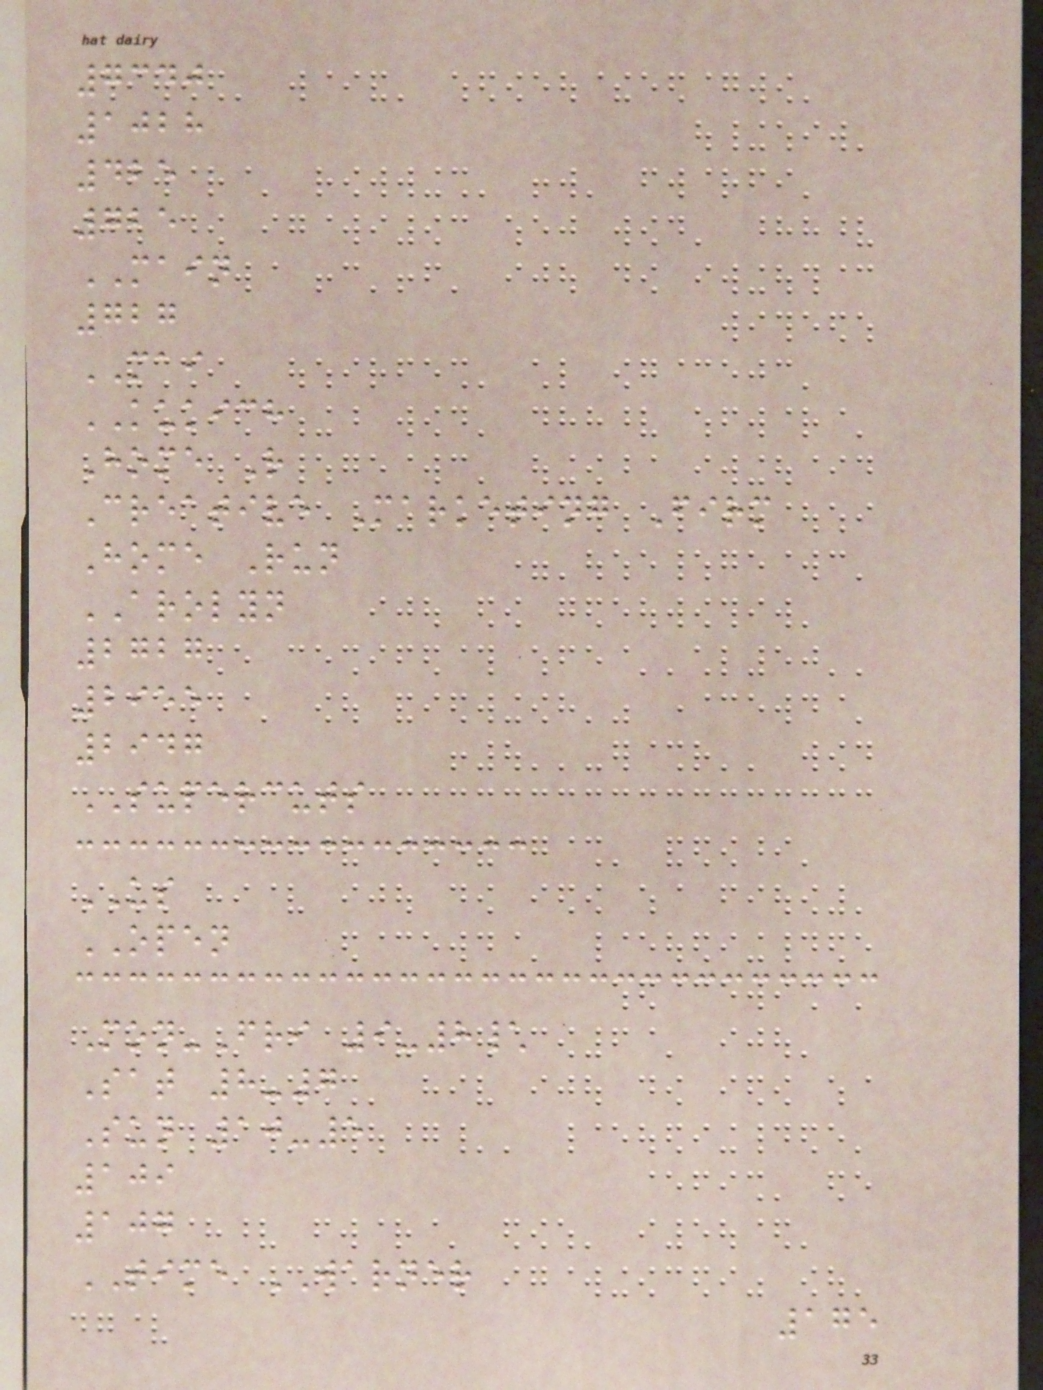7340
1028
425
725
MAIN
727
MAI
KUKICH
Home R
Creative Marketing Firm
Home Run
AROLYN
2727
2955
2947
SUPERCUTS
US
OPEN
Mon-Fri 9-8\
Sat 8-7
Sun 10-5
109
107
TIME WARNER
175
